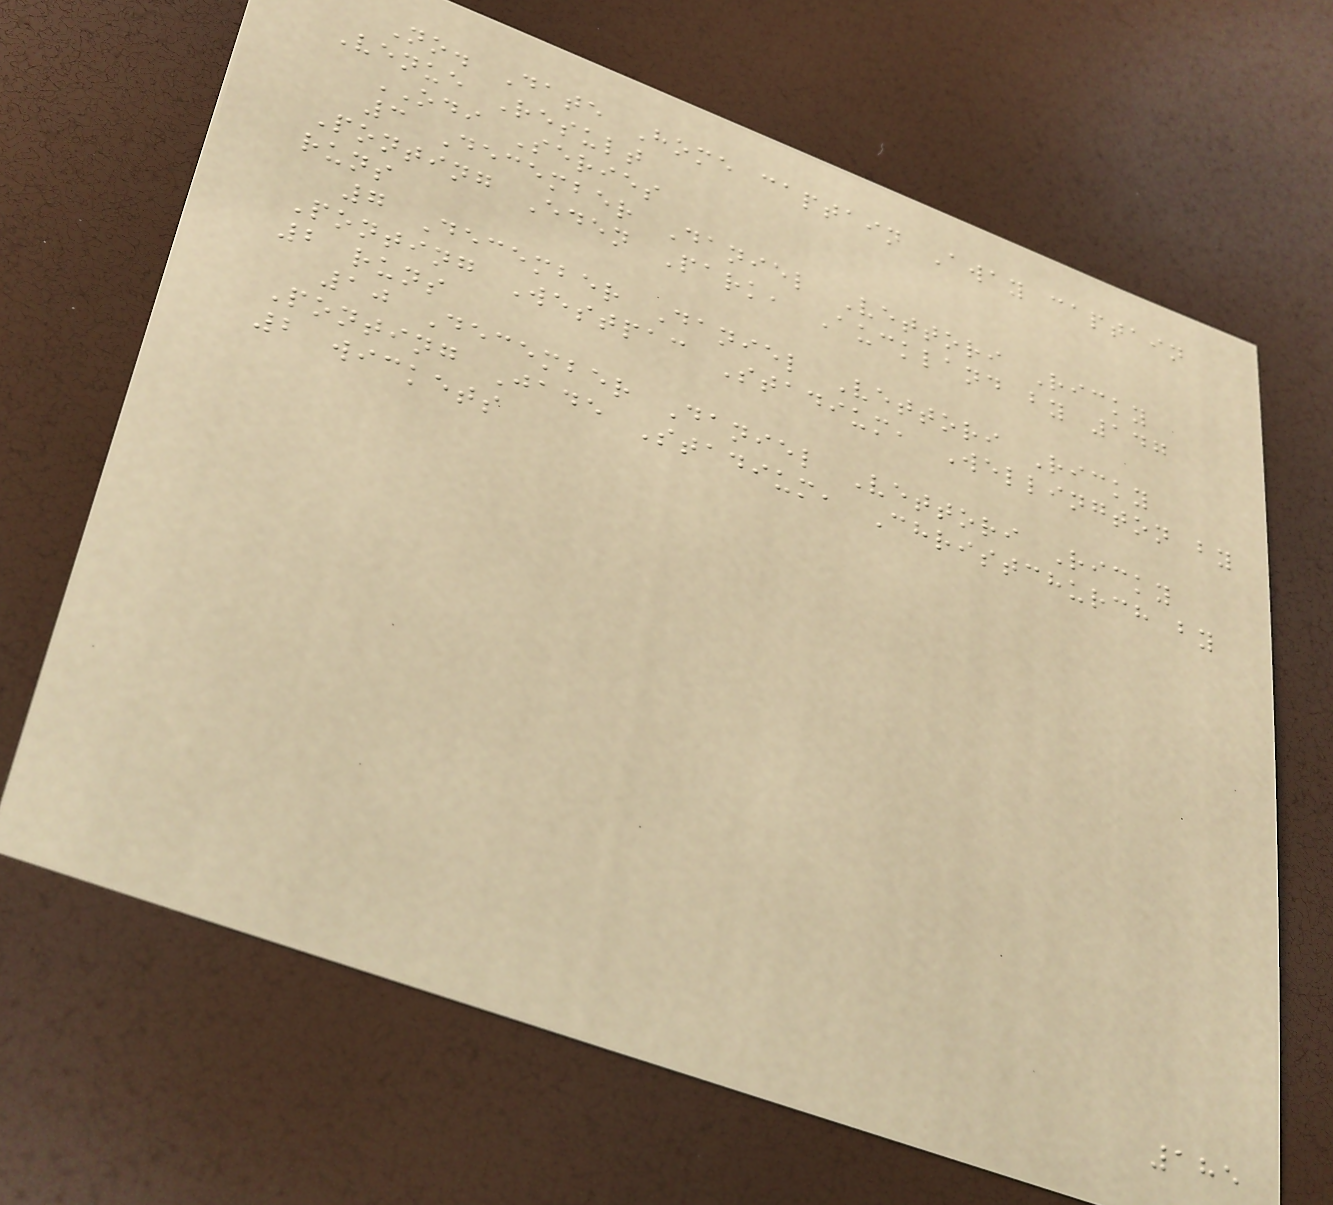No. Date Home captain Away captain
Venue Result
ODI Series
3 December Daniel Vettori Ricky
Ponting Eden Park, Auckland by 147
runs
7 December Daniel Vettori Ricky
Ponting Westpac Stadium, Wellington by
2 runs
10 December Daniel Vettori Ricky
Ponting Jade Stadium, Christchurch by
2 wickets
185
